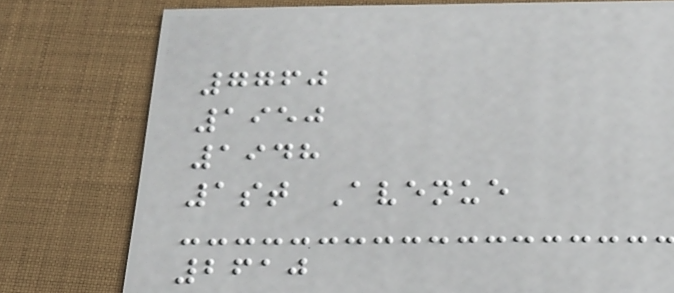7760
1950
1948
1st Avenue
2610
